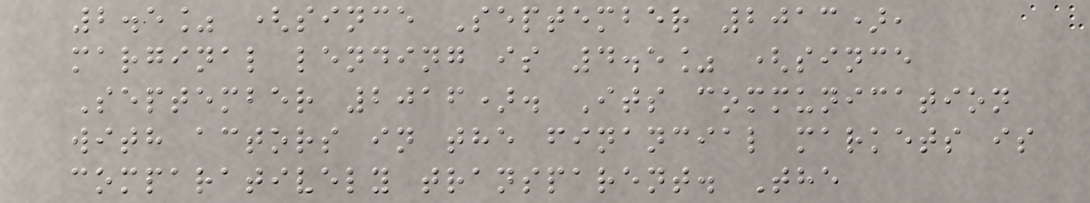2.5% (since September 2013),
marginal lending is 4.5% (since
September 2016). Its communication
with actors in the financial markets is
comparatively transparent. The
